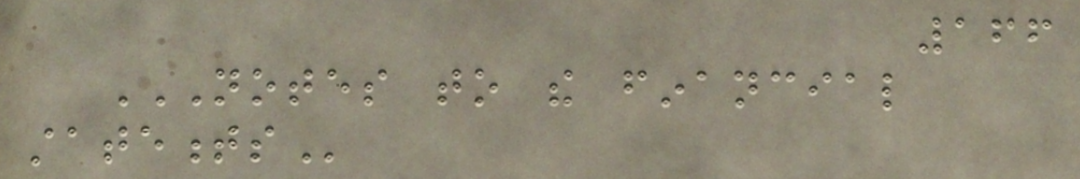166
NOTES TO THE FINANCIAL
STATEMENTS
